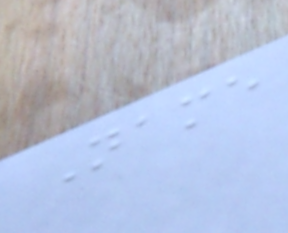Name
